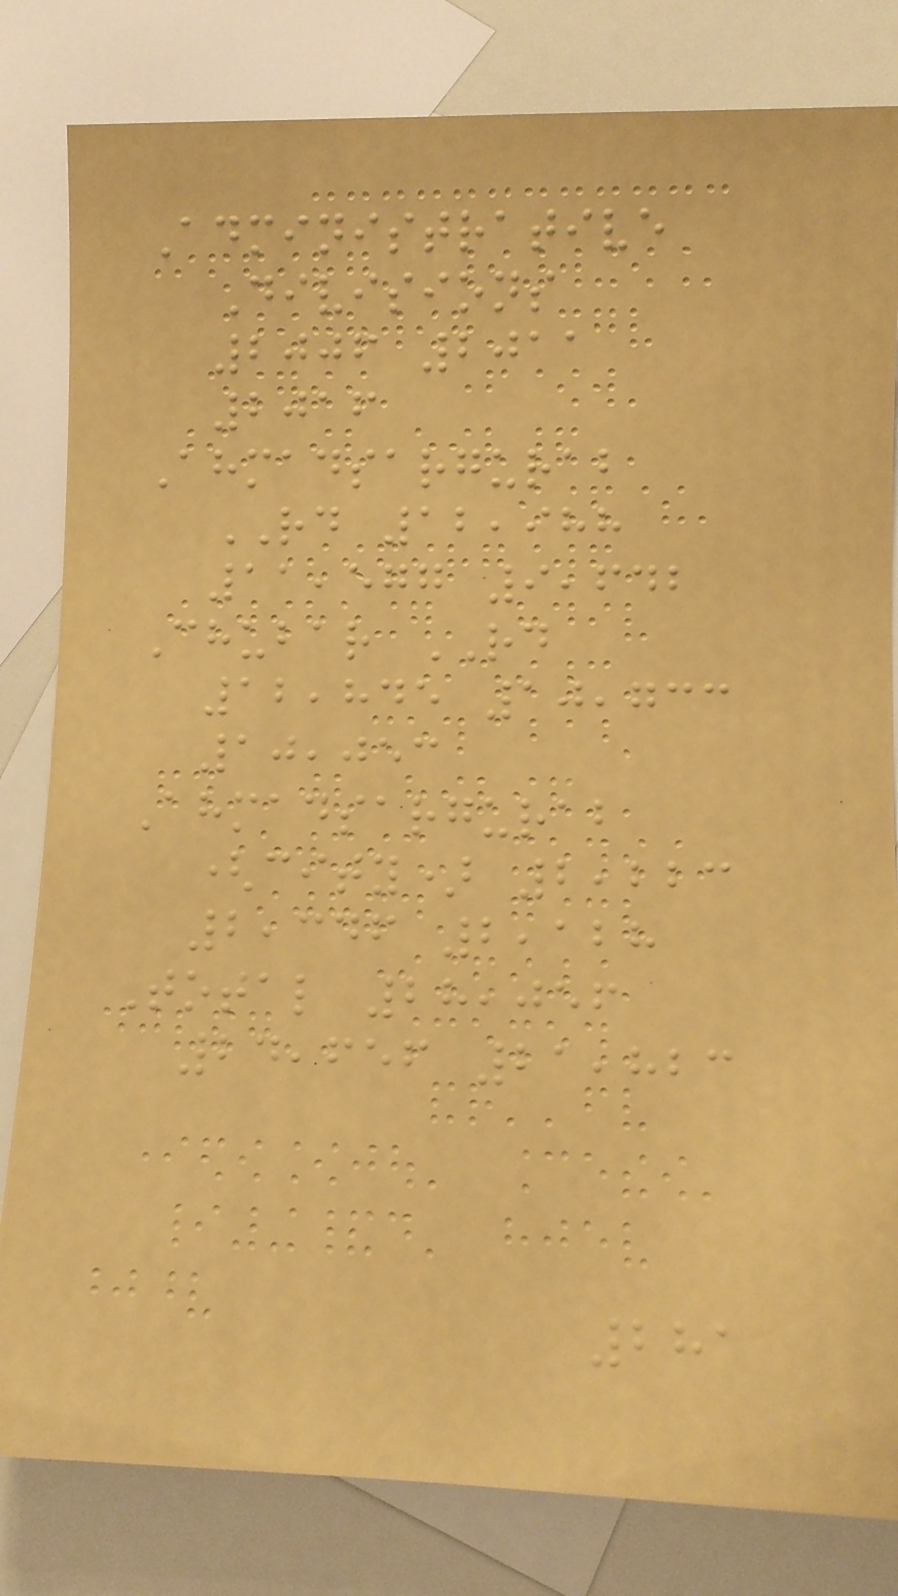Administrative
Divisions
2006 2011
2016
Ahmadsargurab
RD 12,988
11,577 9,642
Chubar RD
12,845 10,733
10,053
Ahmadsargurab
(city) 2,223
2,346 2,128
Total 28,056
24,656 21,823
281
